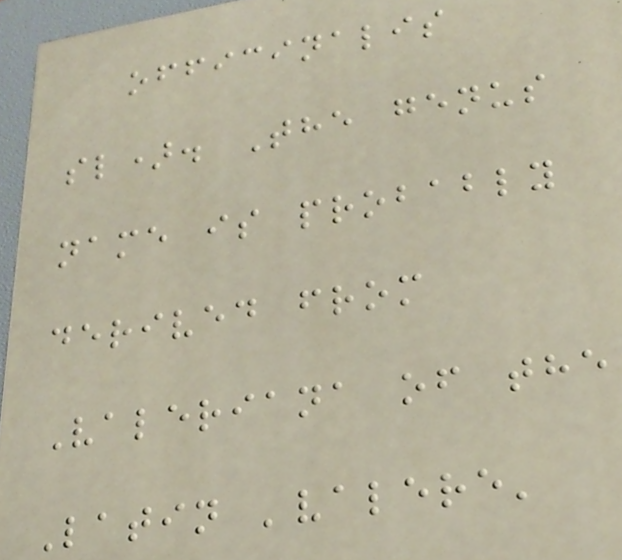officinalis
sl). The genus
name is probably
derived from
Valeriana of the
Latin 'valere'
